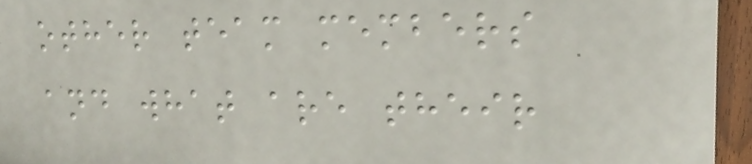other team members
and what are their
